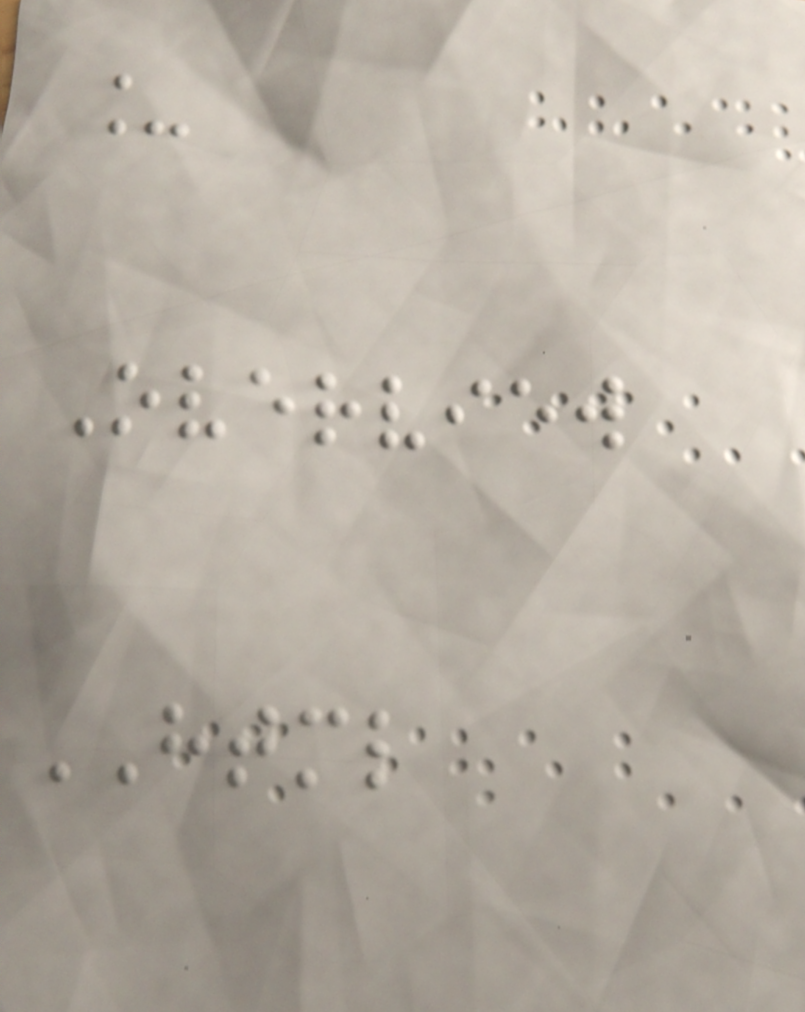_
Overview
HTML
